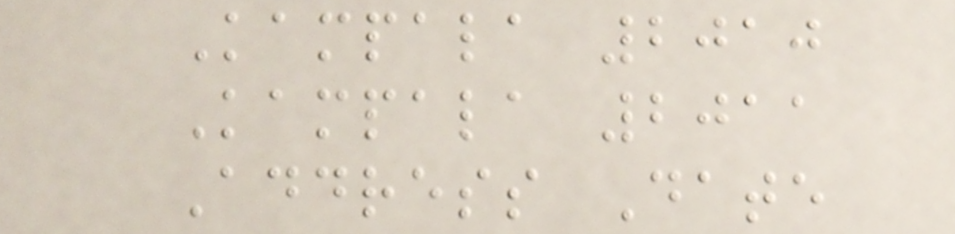Kampala 2010
Kampala 2011
Address Date
